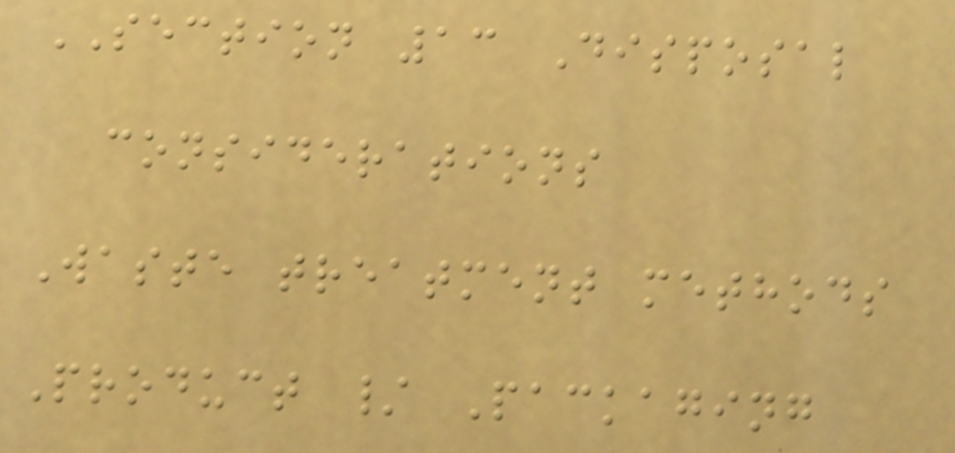SECTION 13 Disposal
considerations
Waste treatment methods
Product / Packaging
